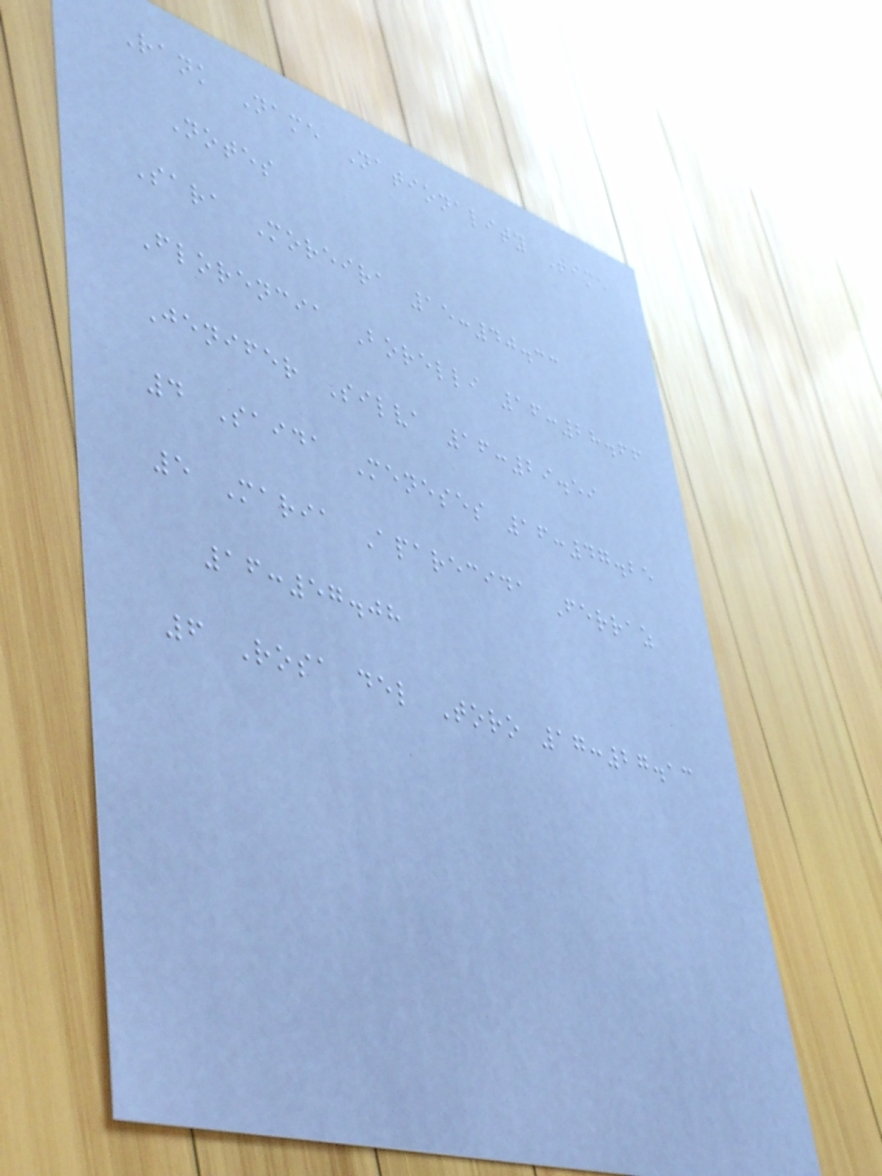Rank Name Nationality Time
Notes
Sara Moreira 15:40.33
Florencia Borelli 16:28.66
Jenifer Silva 16:29.59
4 Saida Meneses 16:47.25
5 Maria Aparecida Ferraz
16:57.08
6 Rosa del Toro 17:27.13
